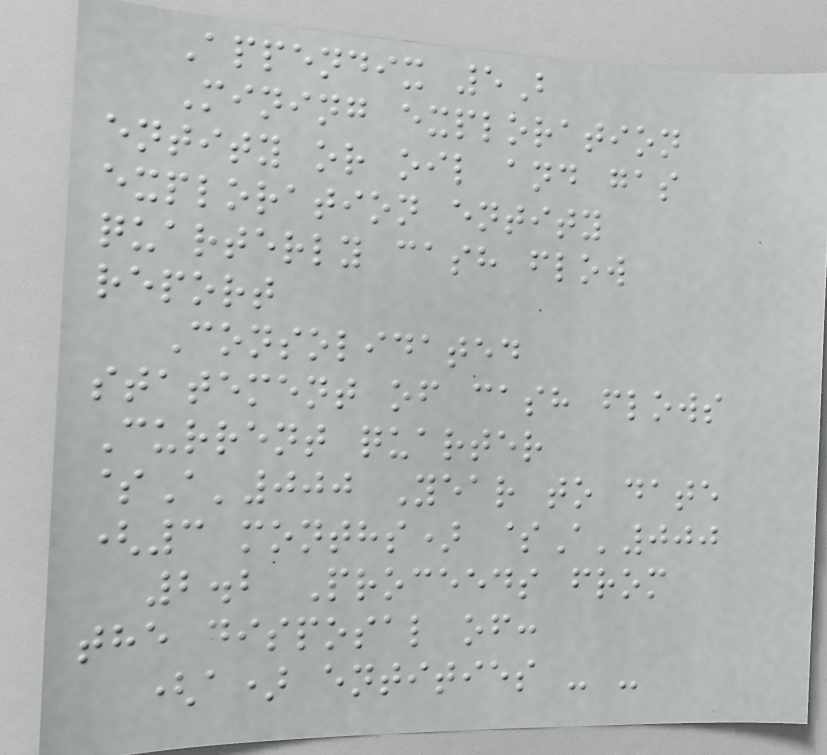Appendix 5B
Mining exploration
entity or oil and gas
exploration entity
quarterly cash flow
report
Consolidated
statement of cash flows
Current quarter
$A'000 Year to date
(3 months) $A'000
2.2 Proceeds from
the disposal of:
(a) entities - -
